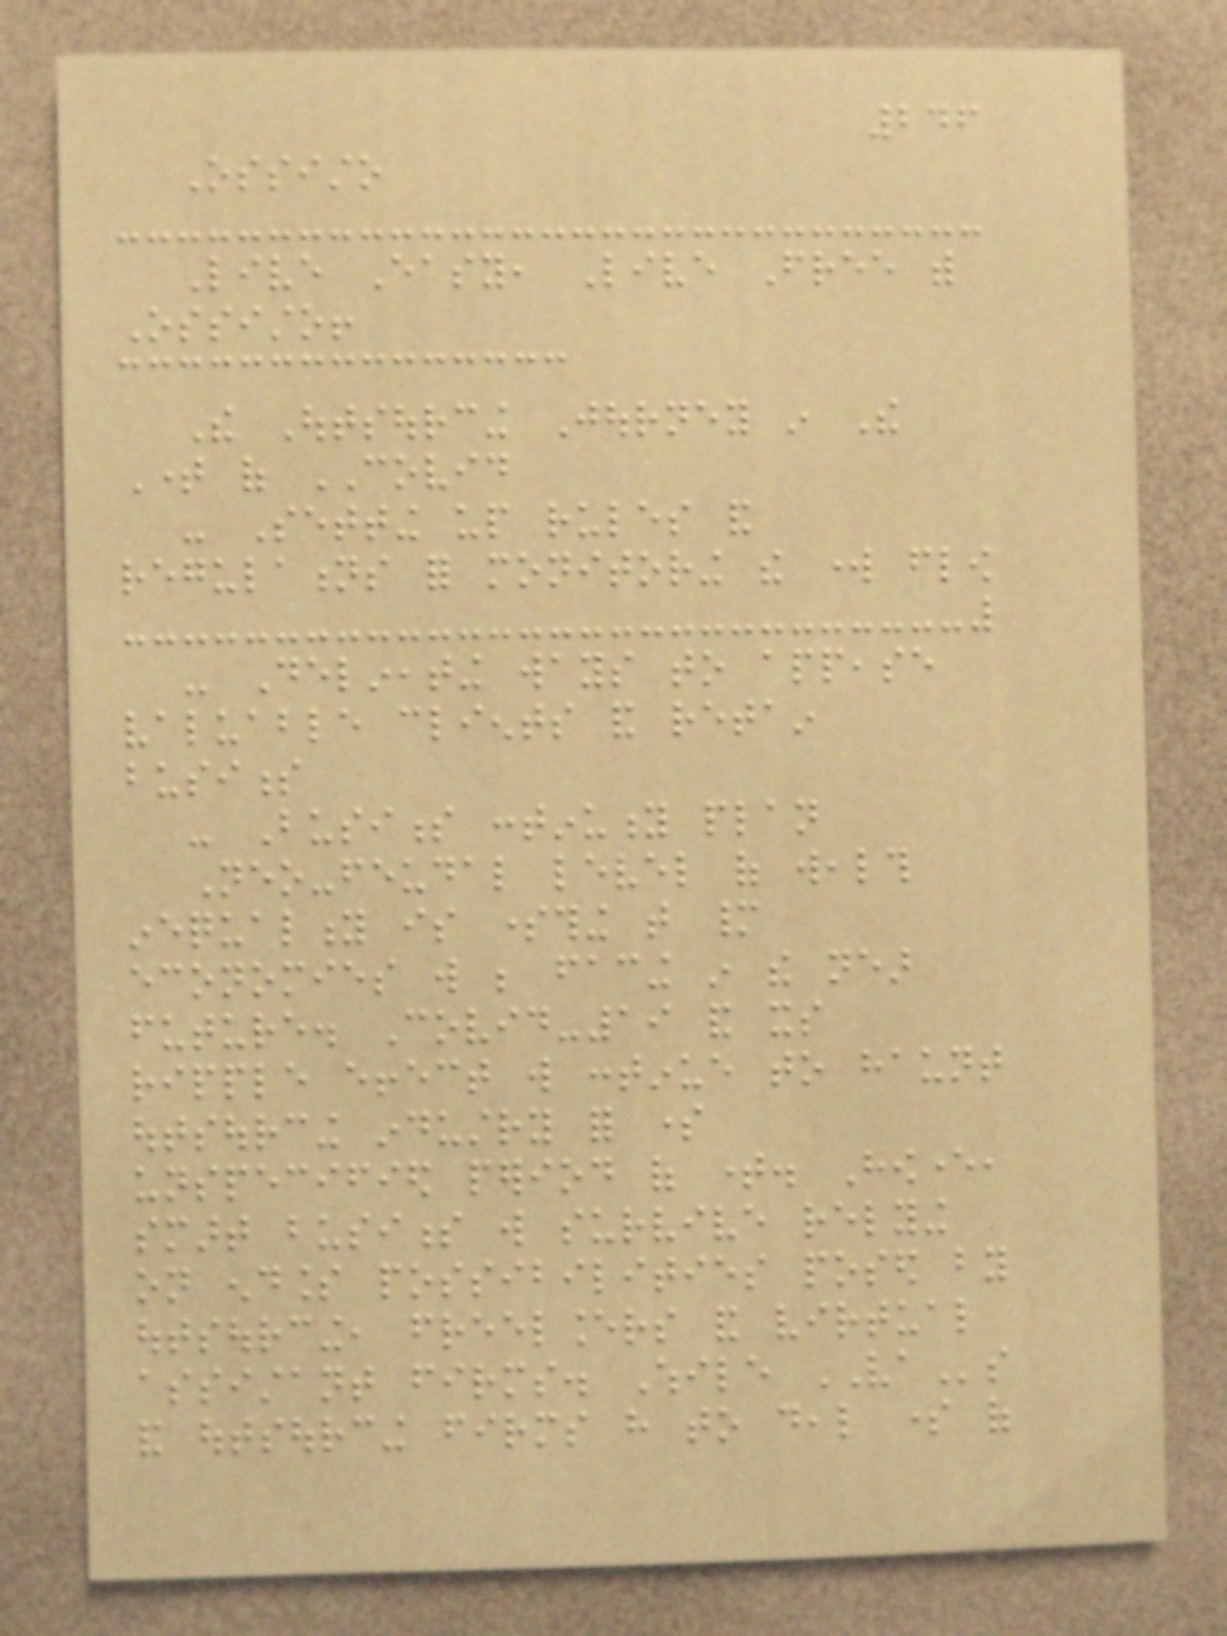246
Ossisto
Live Easy, Live Free with
Ossisto!
The Outsourcing Journey in The
Time of COVID
- Setting up rules and
regulations for monitoring the work flow
- Delineating ways to appease
valuable clients and retain
business
- Business continuity plan
Neo-feudal level of wealth
inequality is something that many
economies will be facing in the near
future. Covid-19 and its
ripple effect will continue to haunt
outsourcing industry for some
unspecified period of time. However,
smart business will survive relying
on endless possibilities posed by
outsourcing, freelancers and virtual
assistant firms. While VAs
and outsourcing firms have to deal some of
